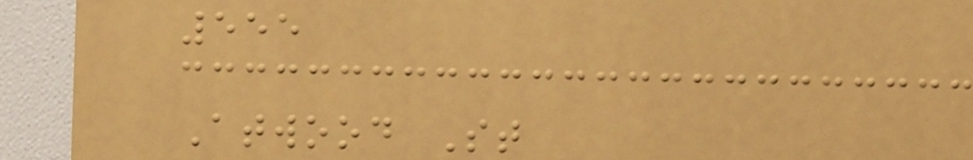555
Atwood St
